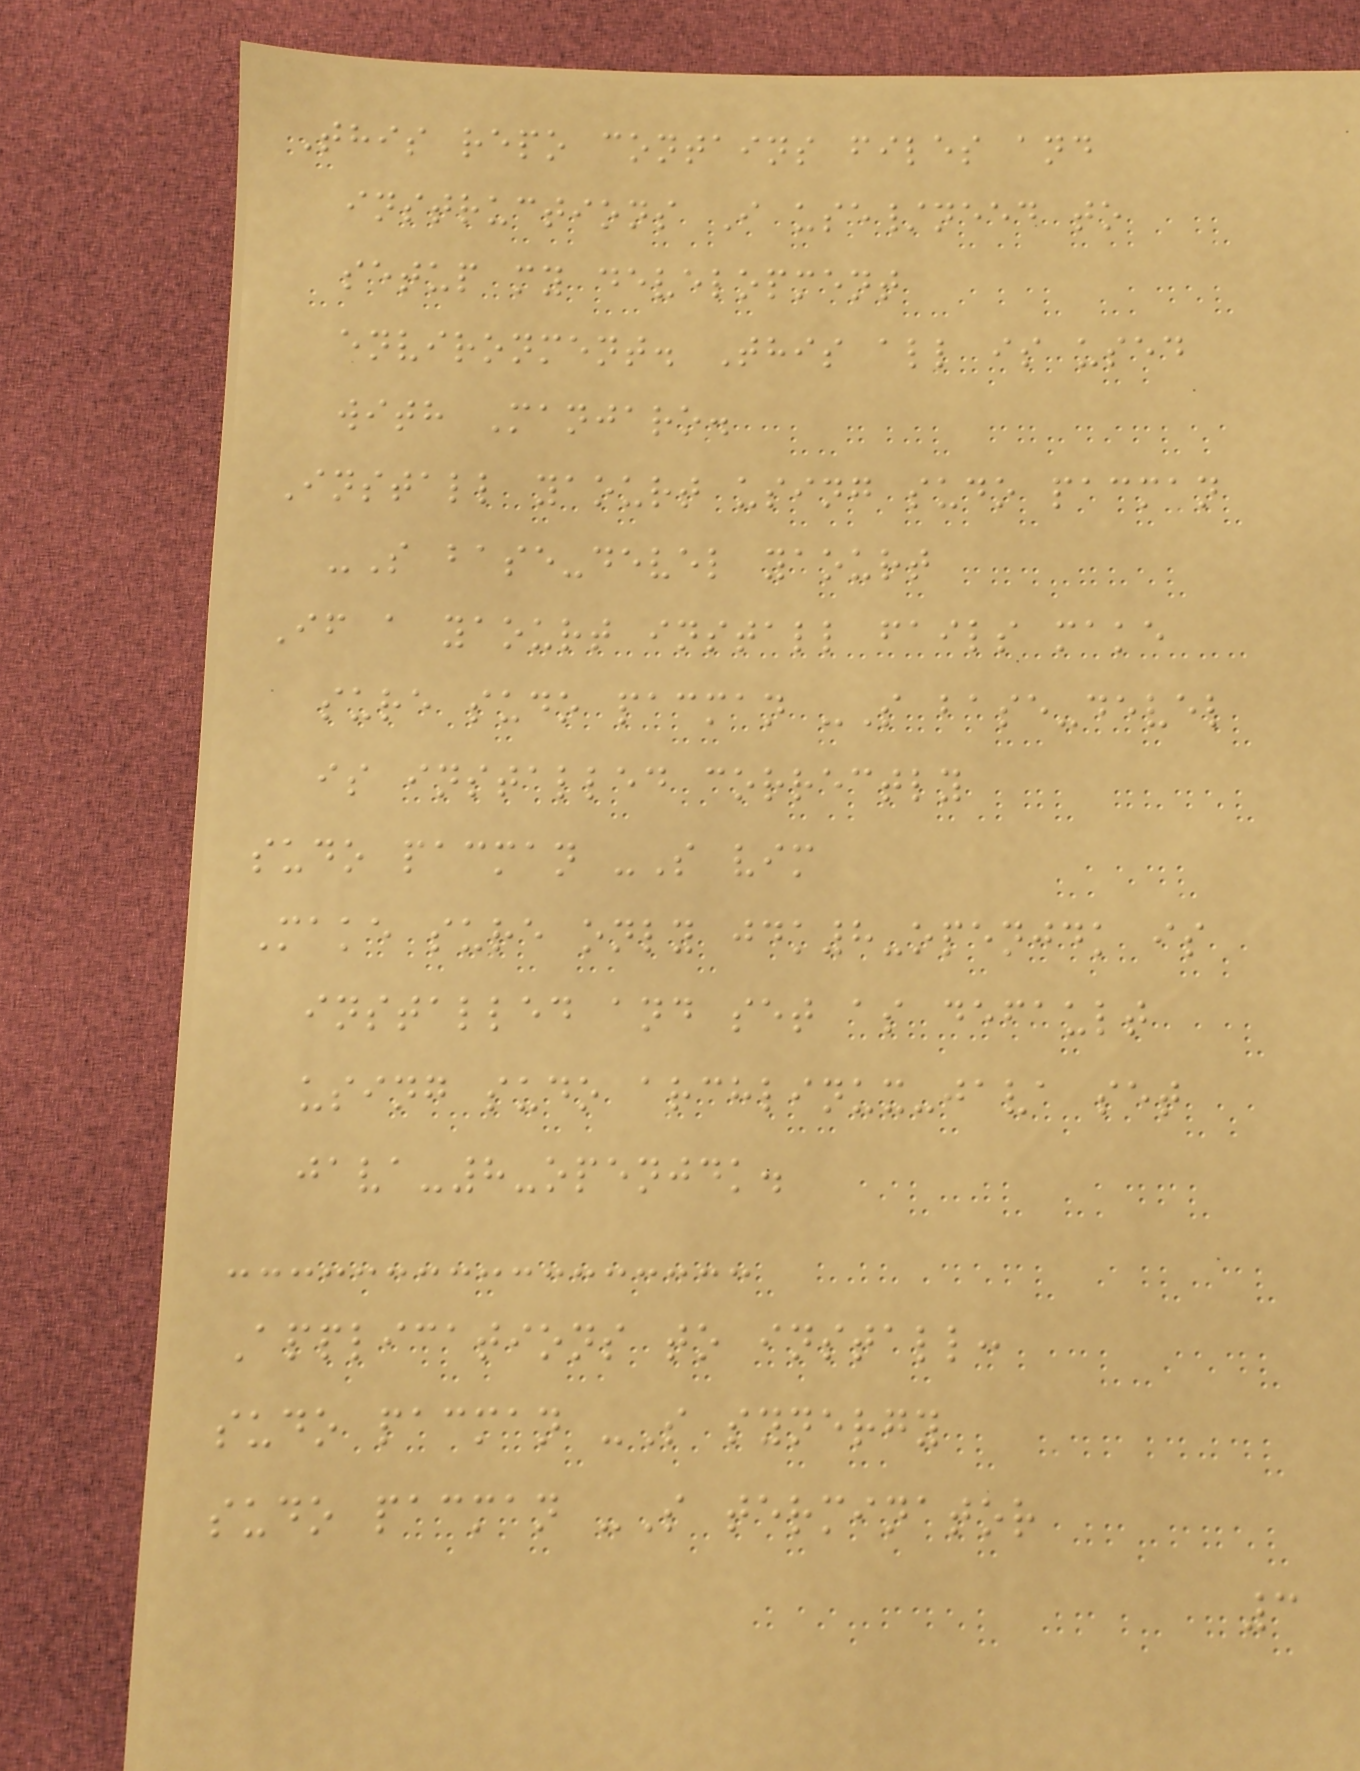This repo contains files and
instructions I use/need to
setup my development
environment. This all is used
with Manjaro.
Install yaourt using sudo pacman
-S base-devel yaourt
If a yaourt install fails make
sure sudo pacman -S base-devel
is installed correctly
sudo pacman -S vim
Make sure only jdk8-openjdk is
installed and set as default
using sudo archlinux-java set
java-8-openjdk.
Applications to install:
sudo pacman -S synergy
sudo pacman -S terminator
3
